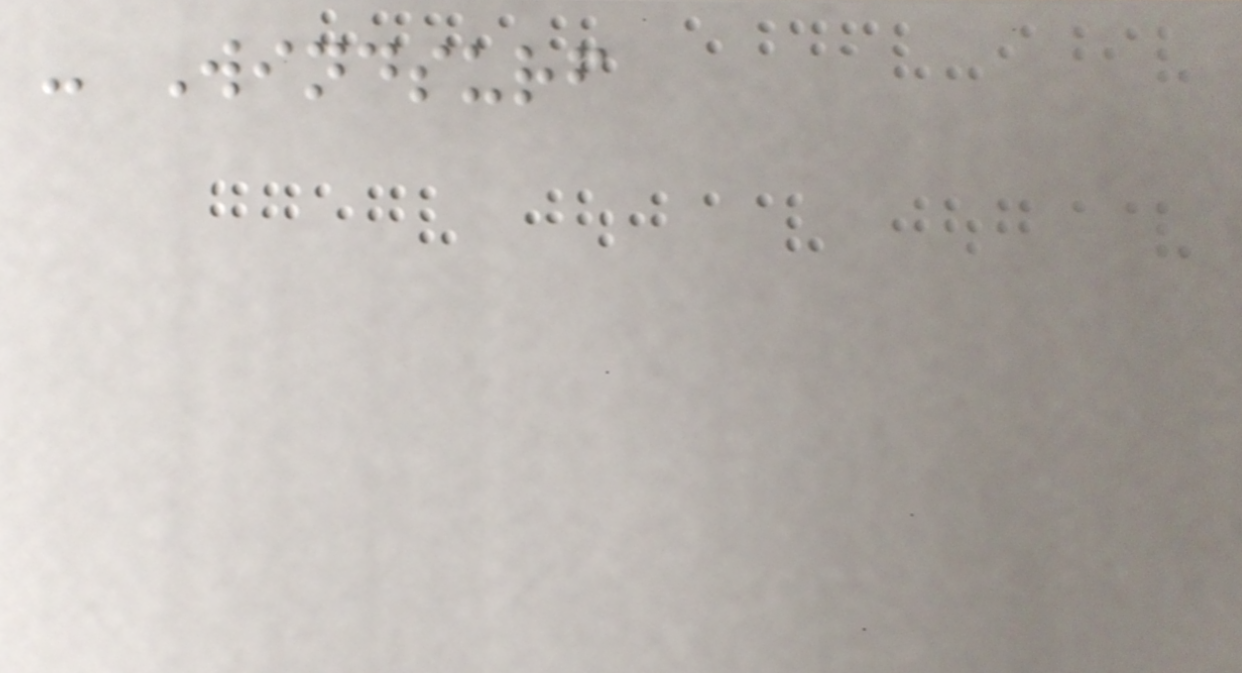- Windsurf
